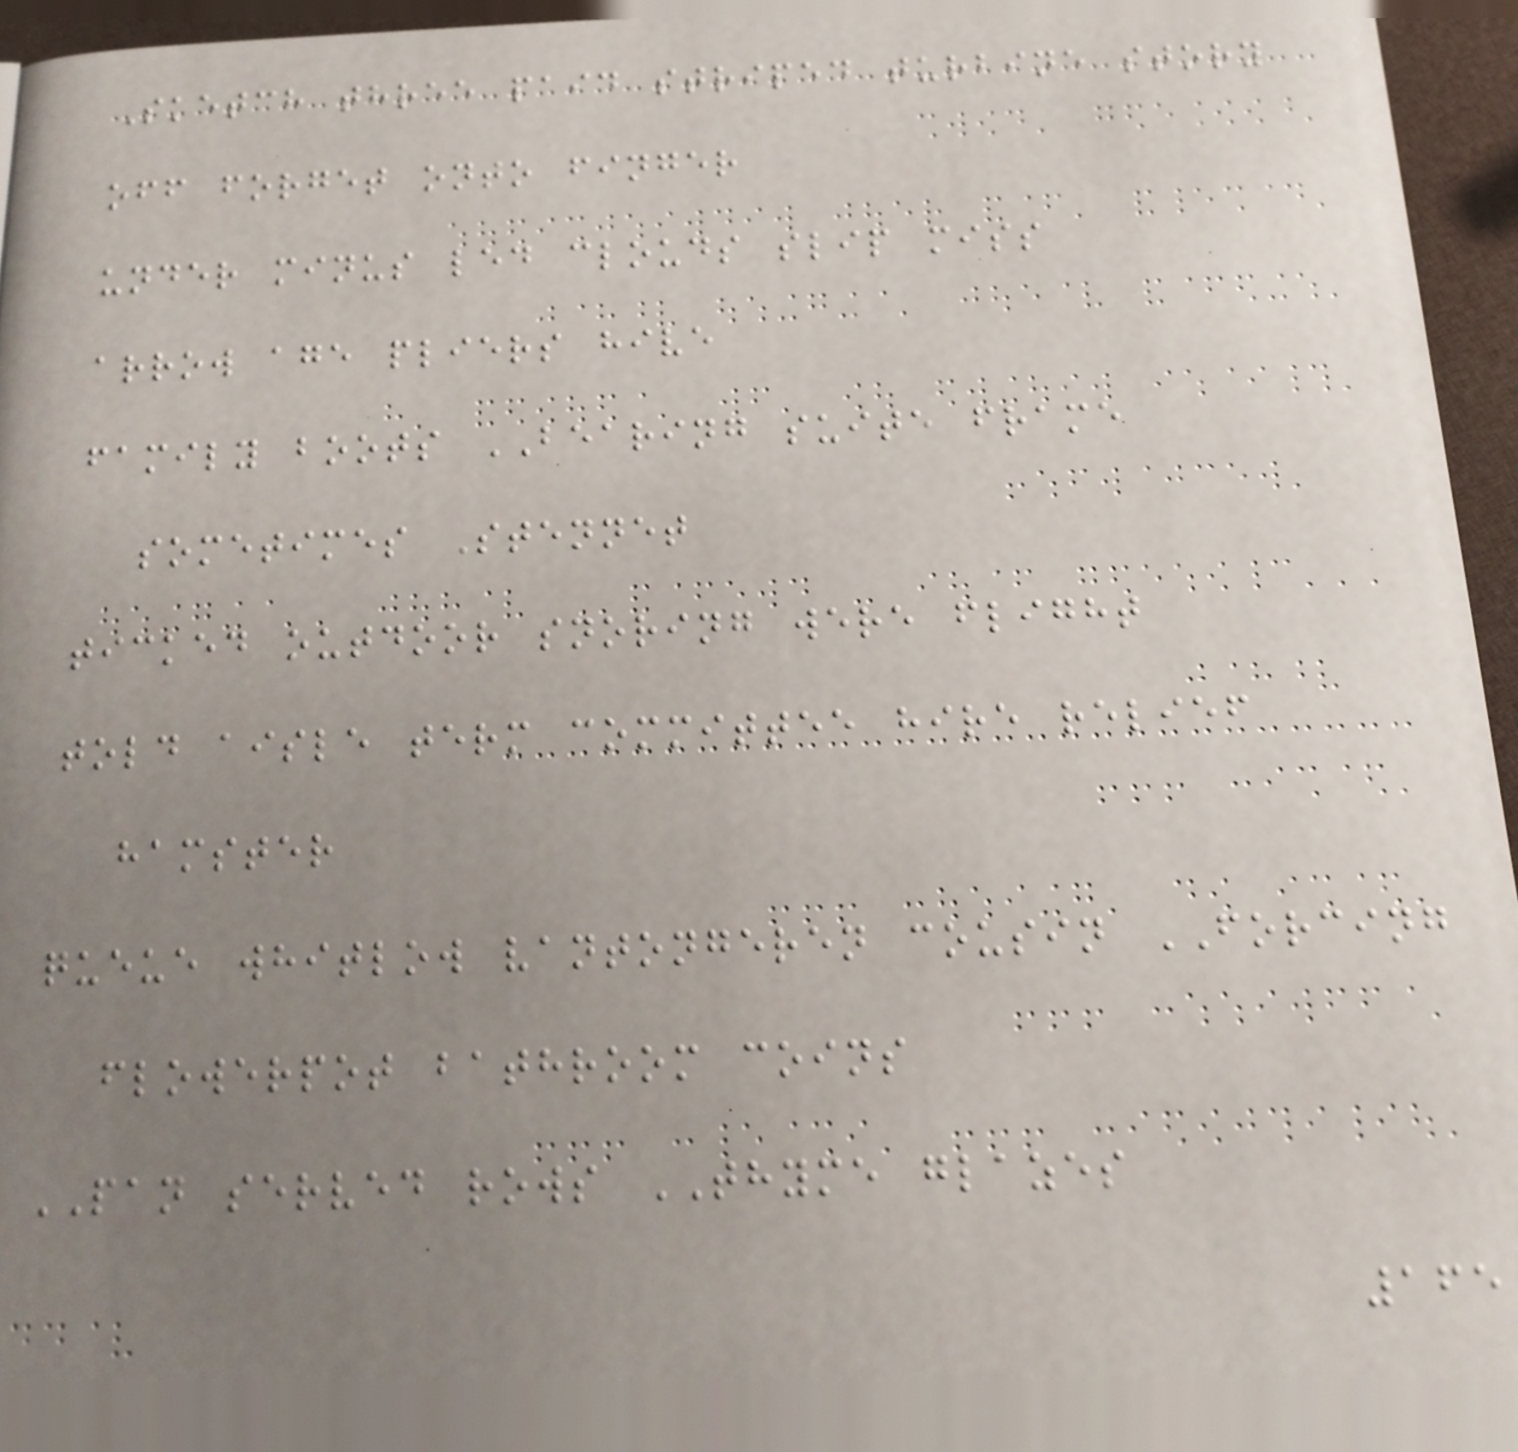Sketch three paid striped turbine story
off forget onto finger
under minus led clouds slip miss
arrow age pliers hive
family boots BEARING suite frame
sometimes Stennet
ticked outdoor snoring were flight
told aisle term committee hire relief
hamster
queue whitlow vantongeren cousin FORCING
flowerpot bathroom coins
PAN served rows THYME glazes
165
